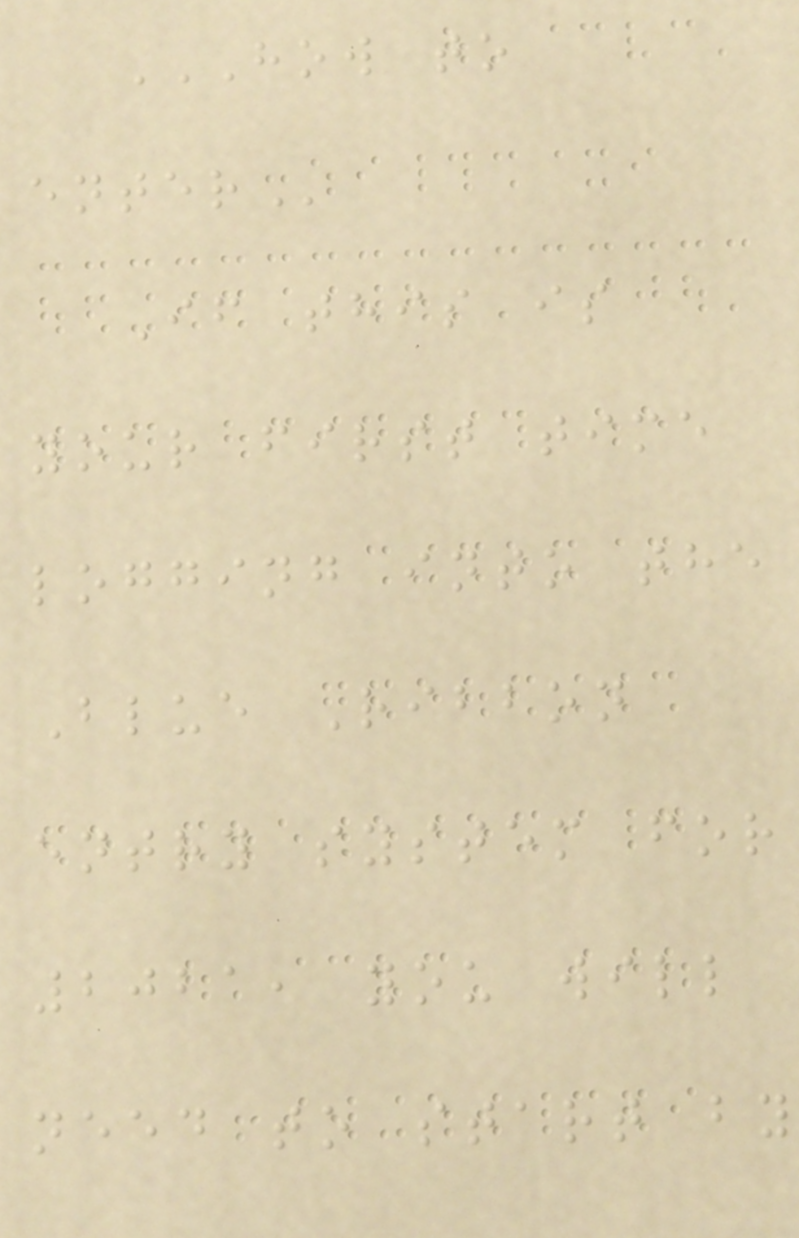HOW TO
ENTER
If this is
your first time
logging into the
Blue Ribbon
entry system for
2021, you will
need to start by
